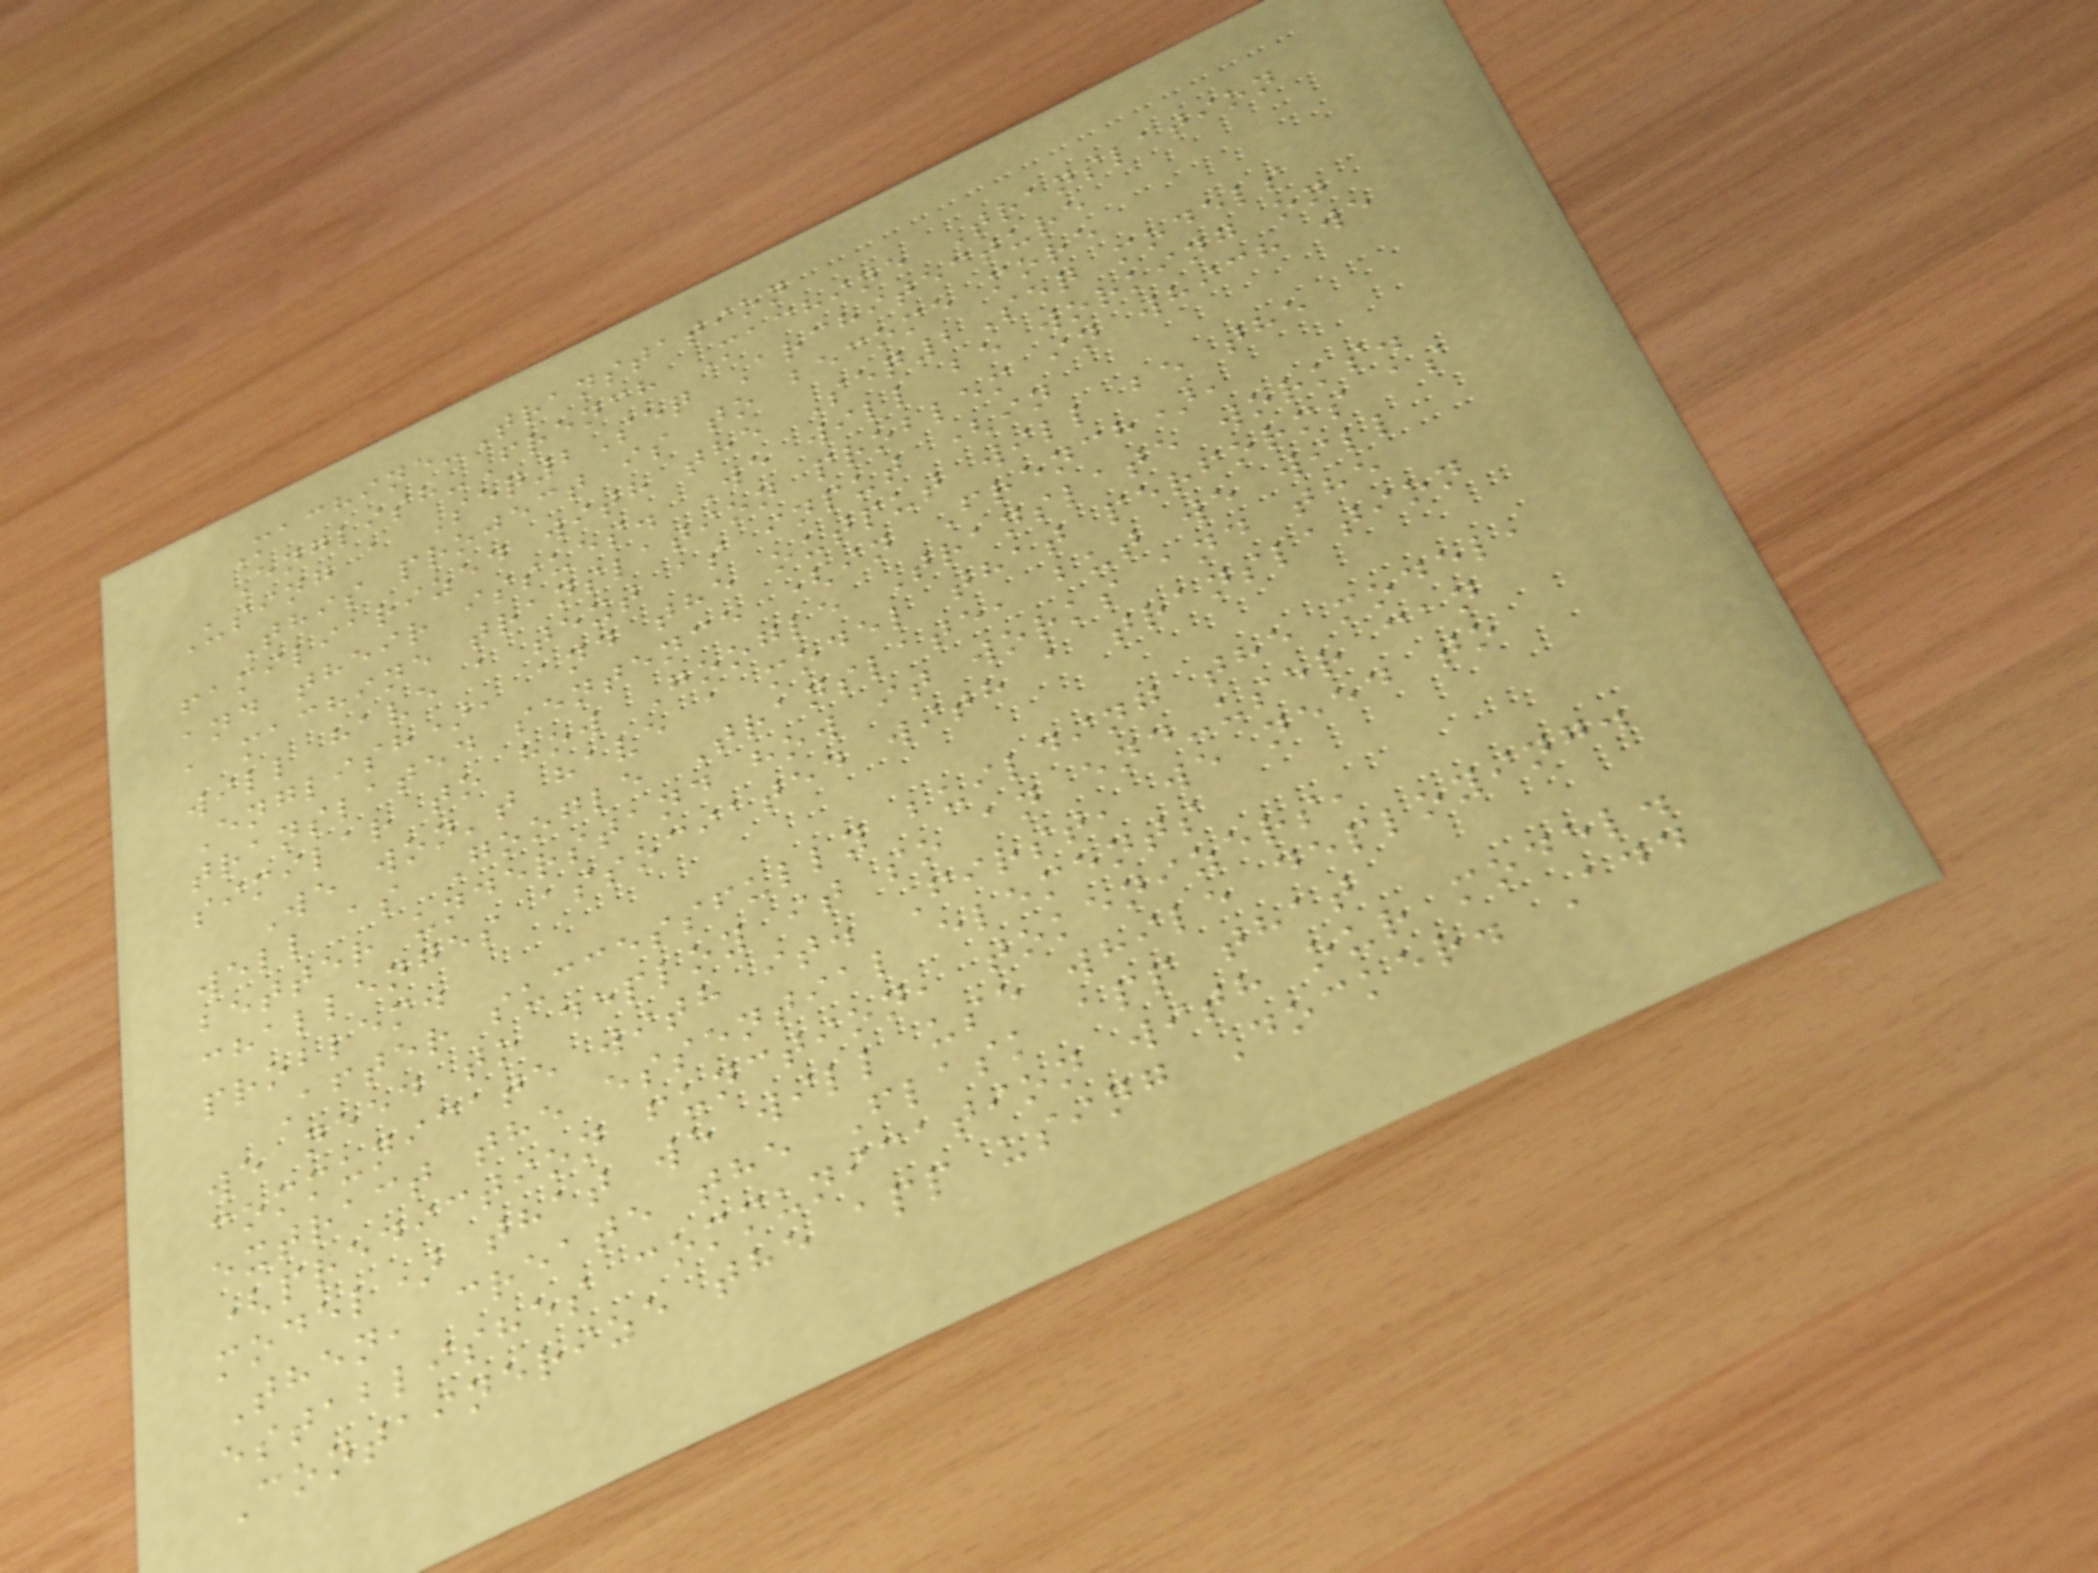Machine-Transtation
English-French Machine Translation
Using a Seq2Seq Architecture
This project is to become more
familiarized with the Seq2Seq models
and their issues. We will be working on
a machine translation problem in which we
will have a text as input (in
English), and the output will be the
translated sentence (in French),
similar to how Google Translate works.
We won't have a model that performs as
well as Google Translate, but we will
better understand how it works and the
challenges associated with a translation
problem.
After successfully building the model,
we need to deploy it so an end-user can
communicate with it. First, we need to
extract the essential elements
(prediction function, tokenizers,
model) that we will use while deploying.
Then, create the Flask app that
establishes communication with our model.
Containerize the app using Docker. Add
